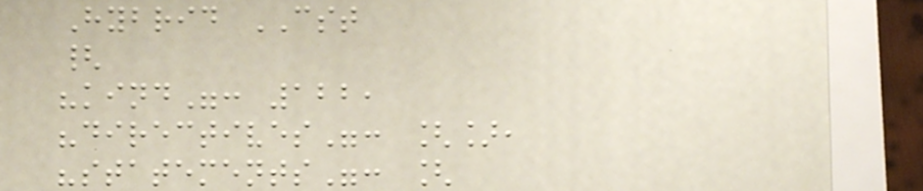Hybrid CST
{
"kind": 122,
"directives": [],
"statements": [
